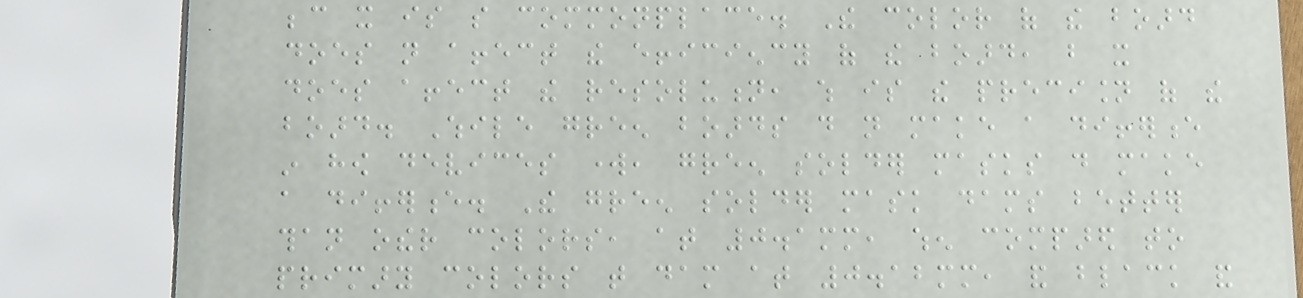because it is so commonplace. The color of the board
does not affect the efficiency of the board, but it
does affect the resolution, which is the precision of the
board. While green boards do not make a difference
in how devices work, green solder masks do make
a difference. The green solder mask dams better
than other colors, at 0.1mm, when compared to
primary colors that dam at 0.12mm, and black and
